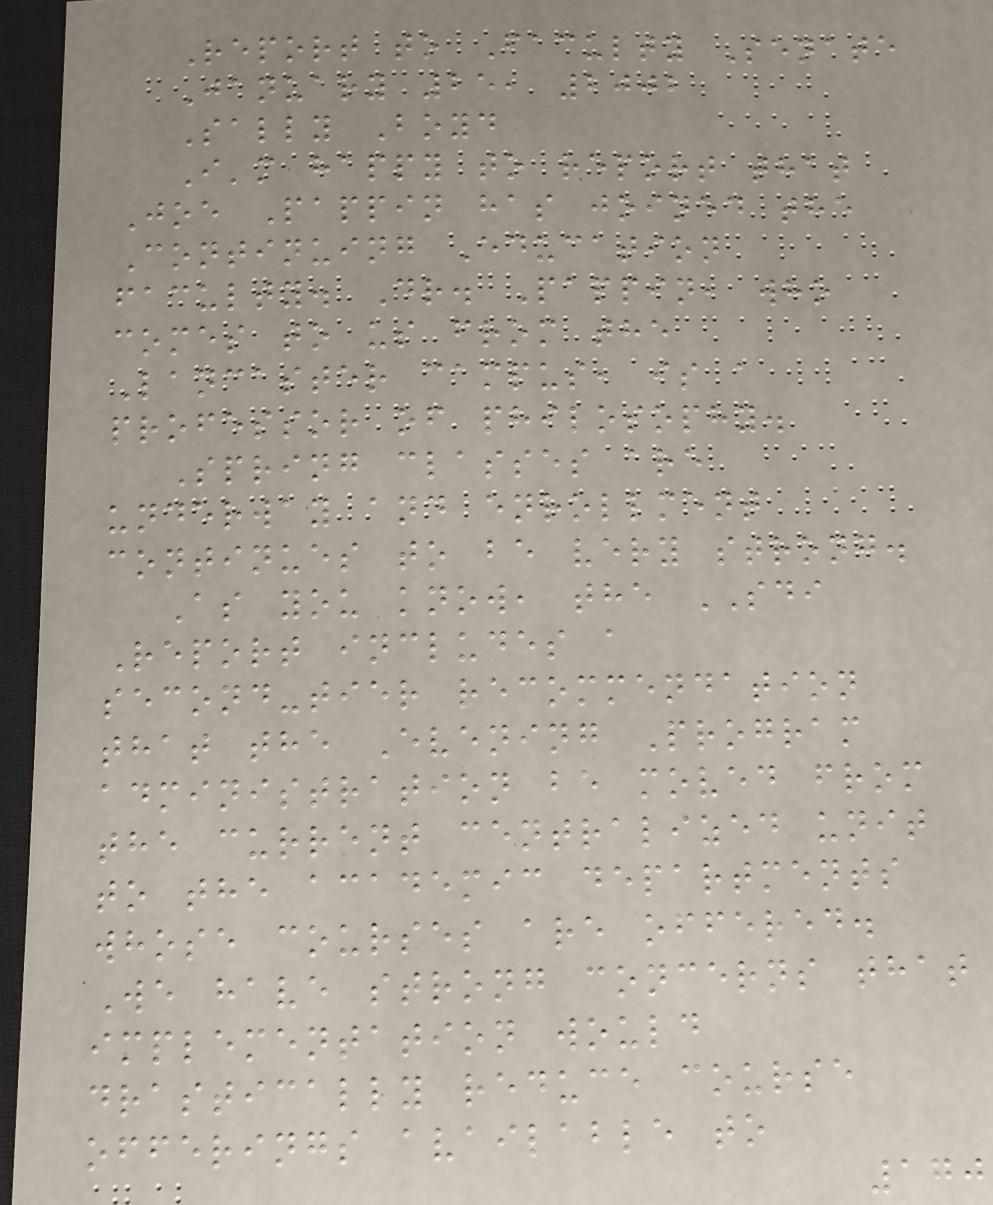Report to Faculty Senate
January 25, 2002
Sally Boyd
I'm happy to report that
Joe Pappin has joined the
Continuing Education
faculty. Dr. Pappin, who
comes to us from the
Lancaster campus, is a
professor of philosophy.
Spring classes are
underway and enrollment
continues to be very strong.
As you know, the SDI
Report includes a
second-tier recommendation
that the Evening Program
administration be moved from
the current centralized unit
to the academic departments
whose courses are offered.
We have strong concerns that
implementation would
drastically reduce course
offerings available to
170
